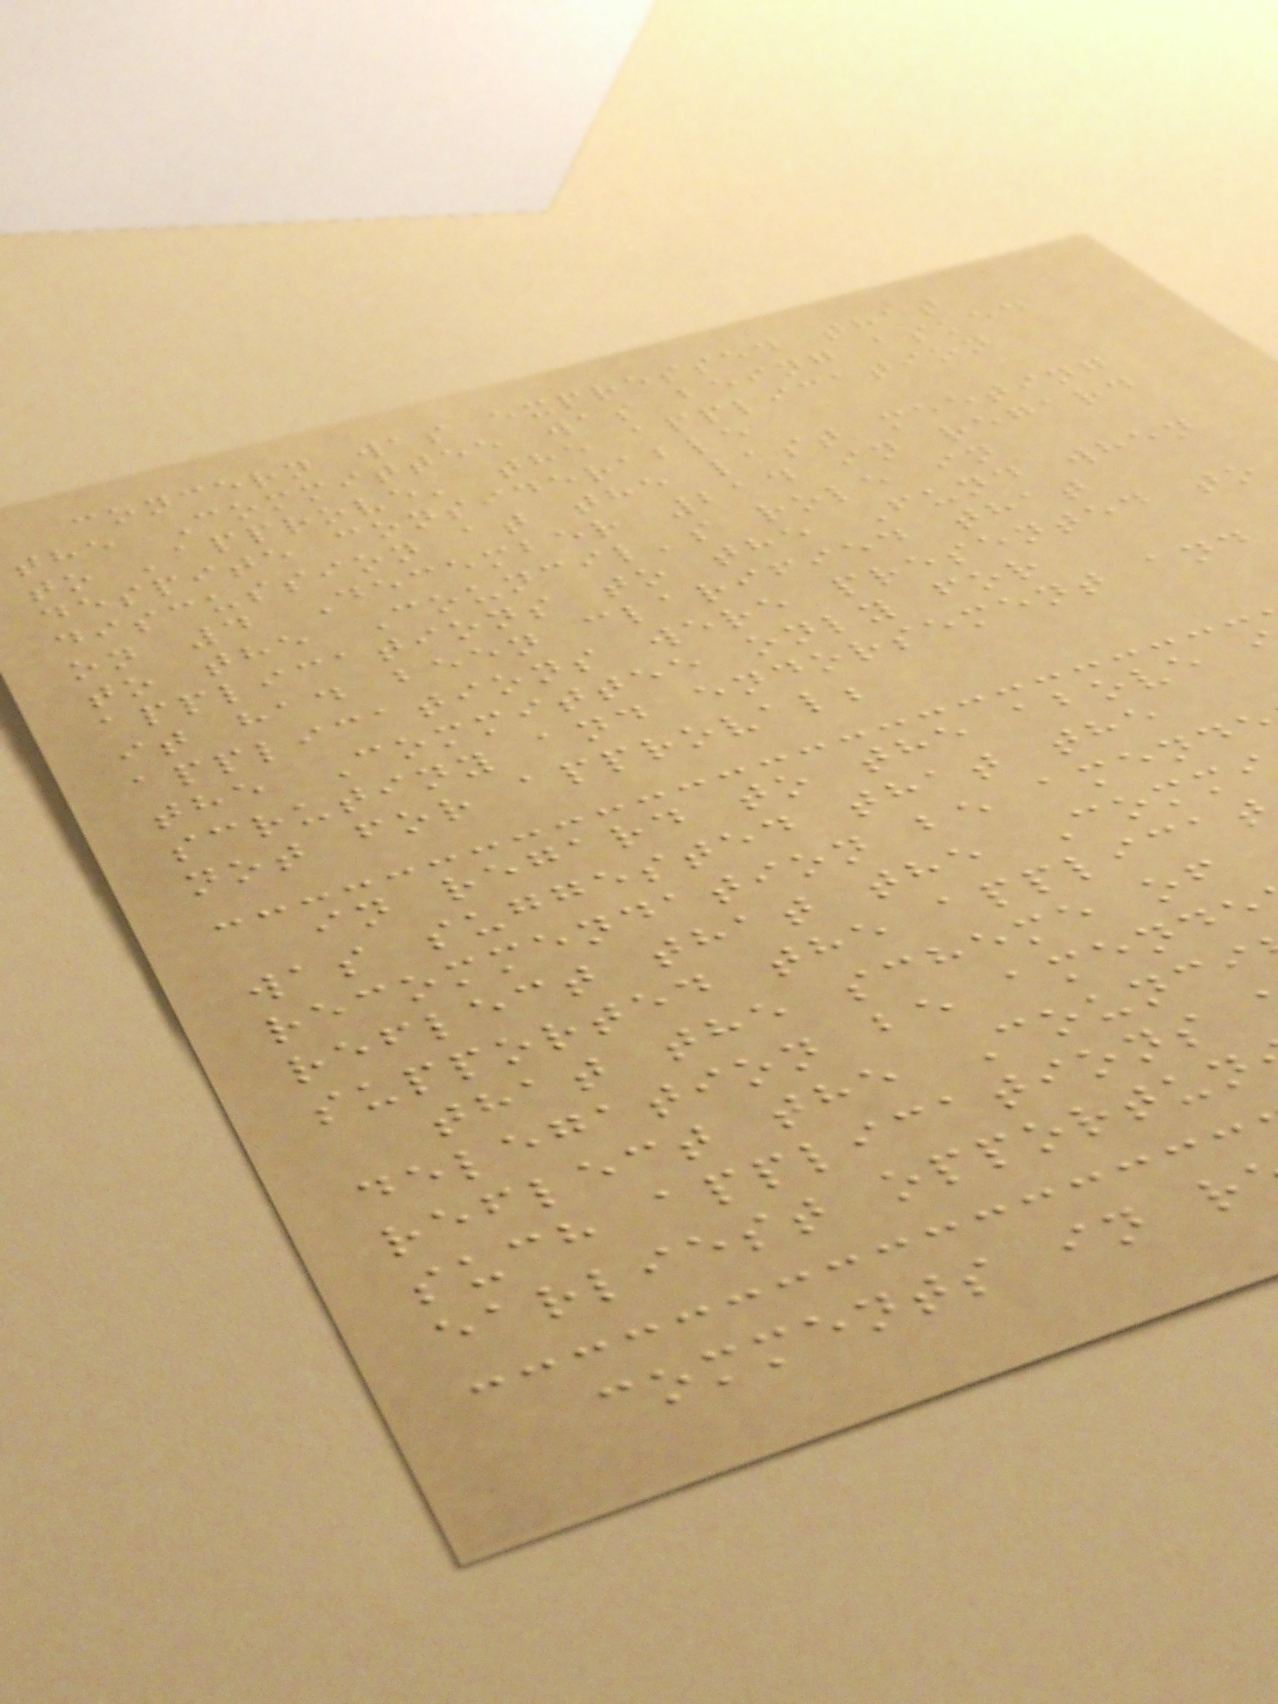concern was expressed that
the Committee was being asked
to 'approve' the application
despite considerable
discussion at the last meeting
on 4 December 214 in regard
to the Council's role in
applications to the Fund when
it had been clarified that
applications were presented to
the Committee only for
scrutiny and endorsement and
not for approval;
in regard to the above
was suggested that the
recommendation be amend
reflect that the Commi
supported the applicat
that the scheme of
delegation be amende
reflect the Counci
such applications
earliest opportun
comments in r
